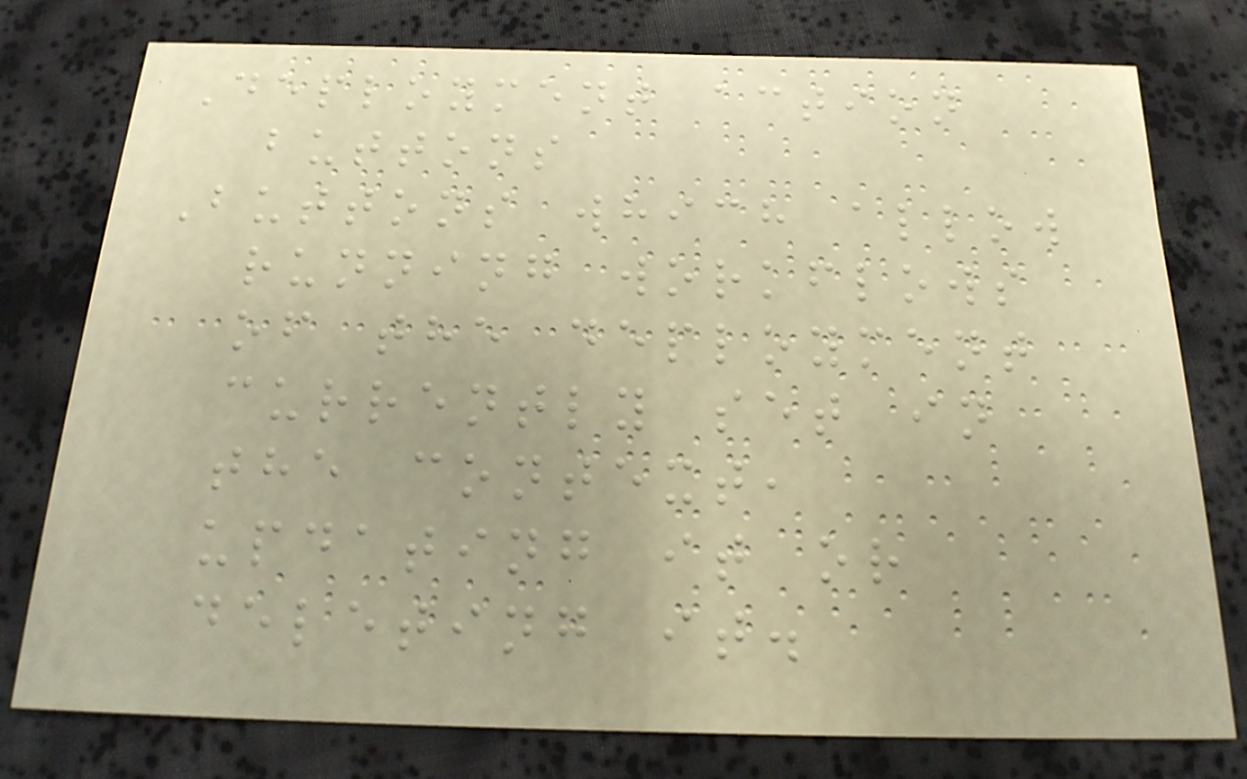Deployment action
buttons
Buttons which allow
running workflows
of the deployment
currently set in
the context,
updating it or
deleting it.
